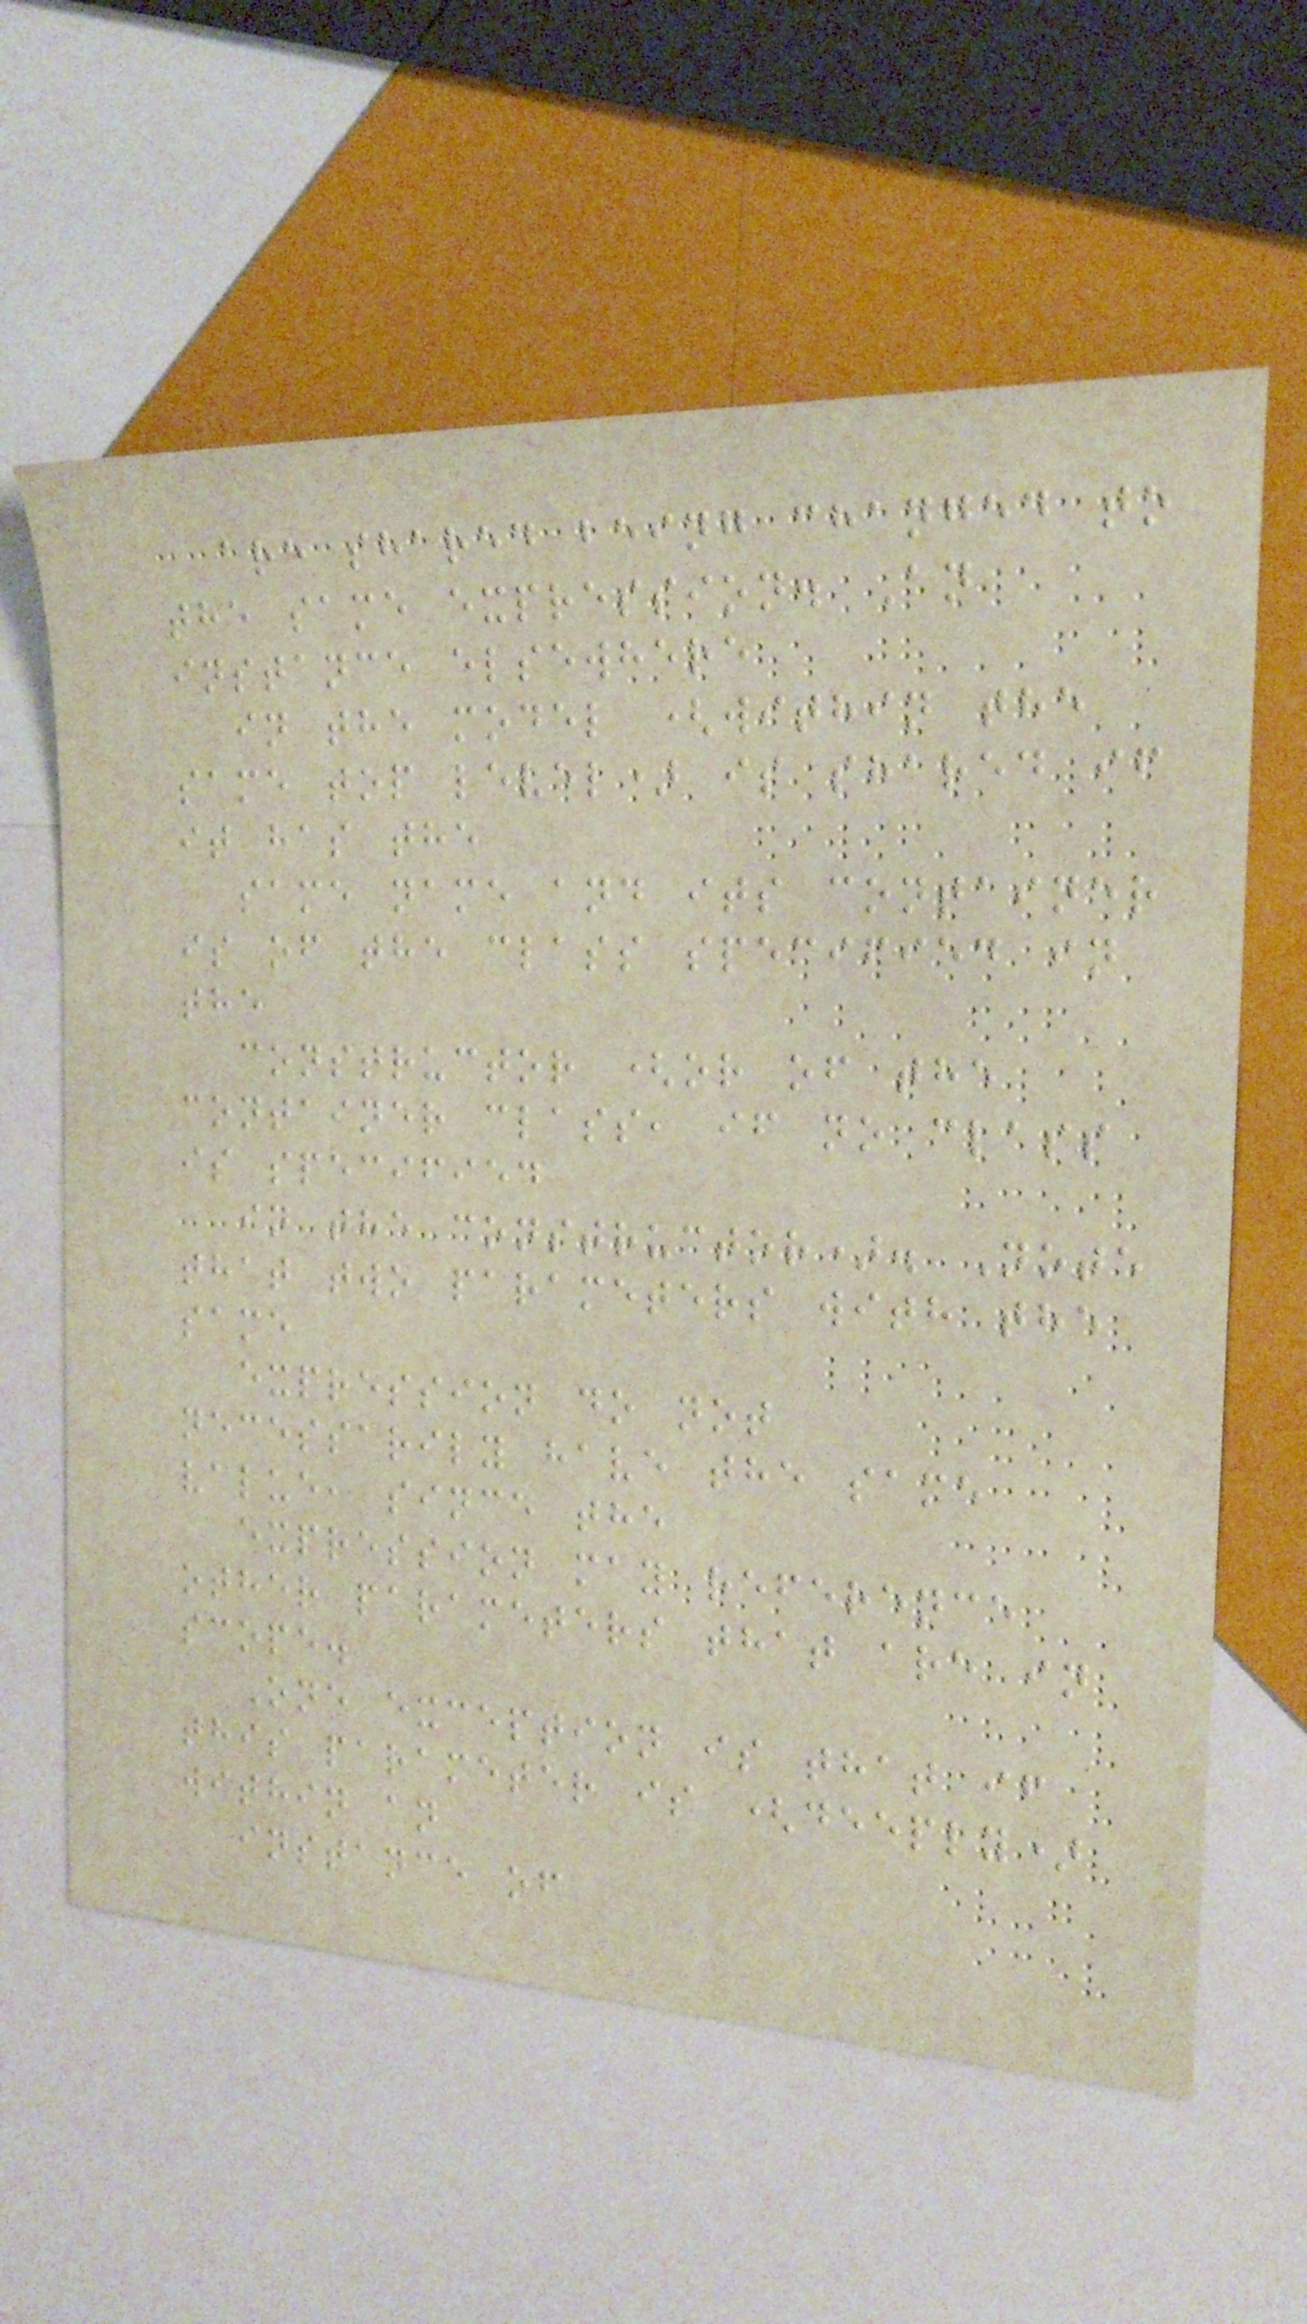are shared being changed to
the same expression. An
instance elsewhere
in the model (within the
same top level) is shared if
it has the
same name and its container
is of the class specified in
the
constructor (or of the
container class, if no class
is specified
in the constructor). Note
that two parameters with the
same
expression do not
necessarily have the same
value, since the
expression may reference
other parameters that are in
scope.
One exception is that if
this parameter is (deeply)
within an
instance of
